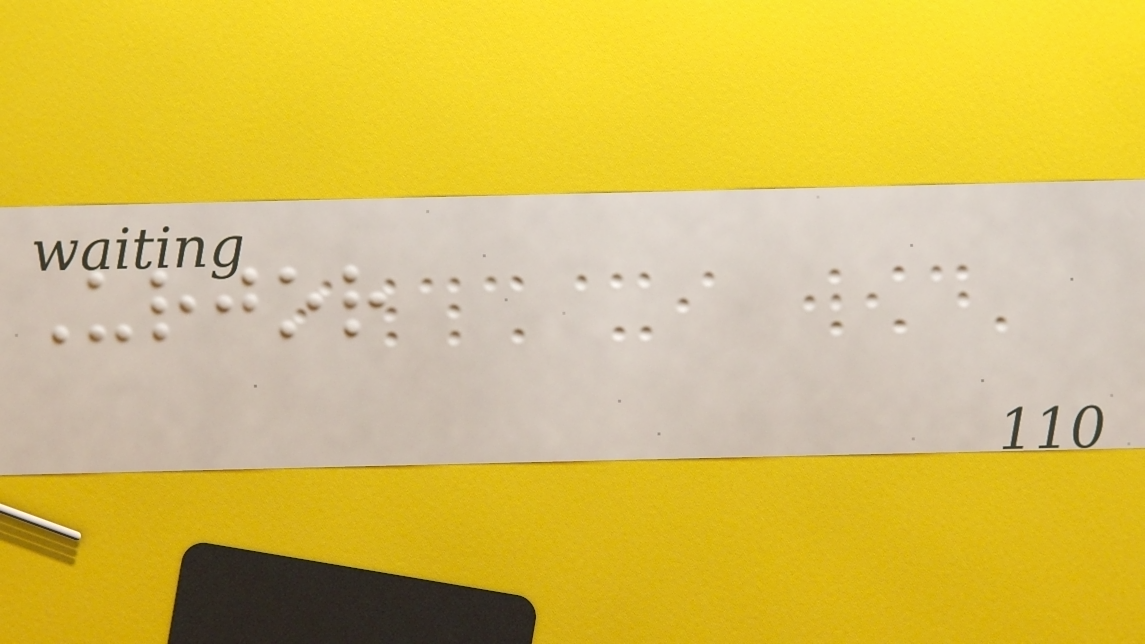Urjor
